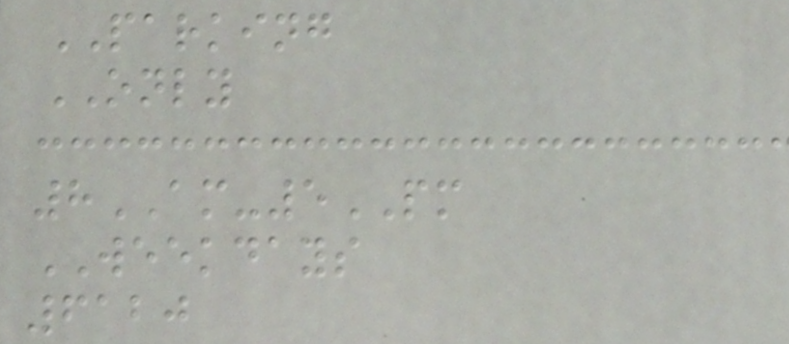PARKING
ONLY
8AM-5PM
WEEKDAYS
6120
